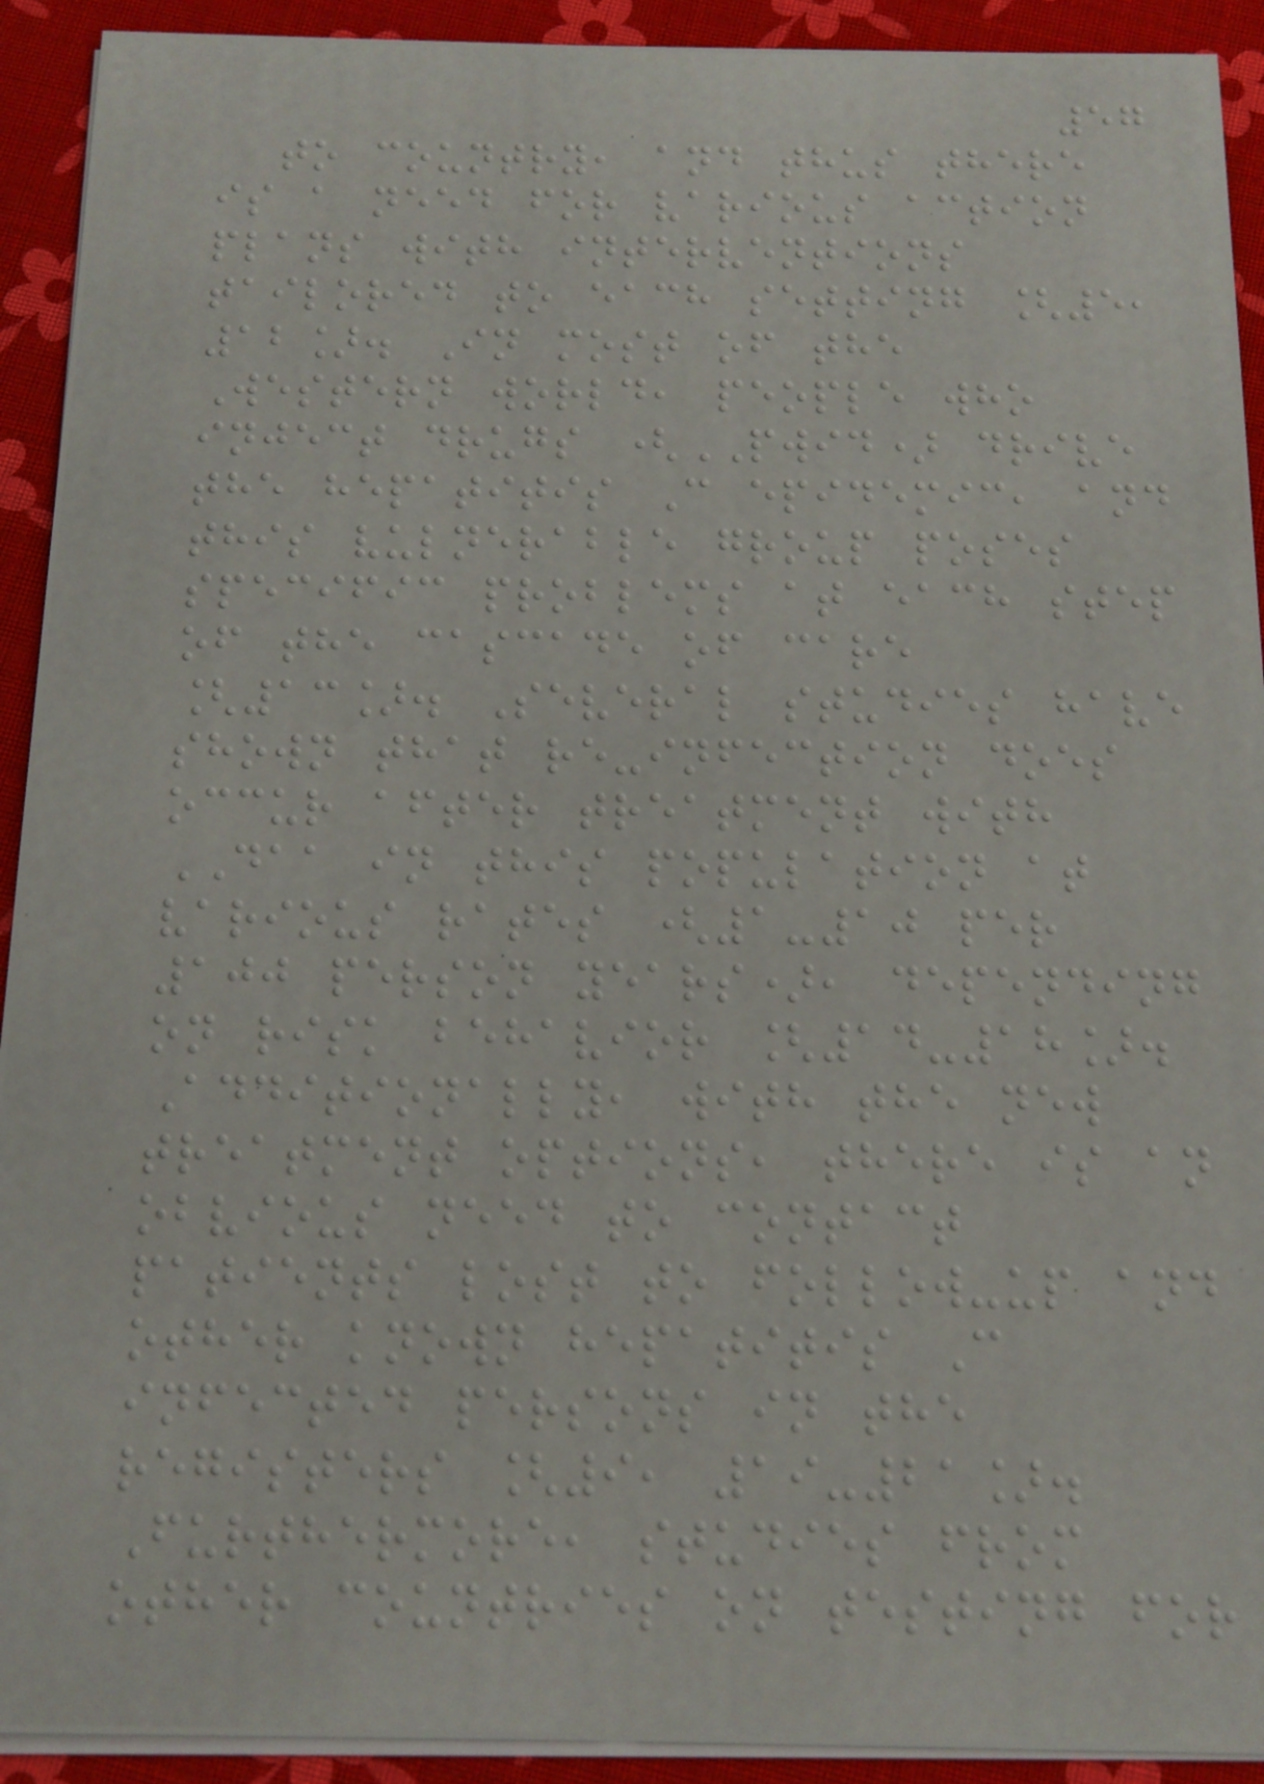57
to country, and thus there
is a need for various action
plans with interventions
tailored to each setting [5,
12]. In most of the
Western world, people who
inject drugs (PWID) drive
the hepatitis C epidemic, and
this vulnerable group poses
specific problems at each step
of the cascade of care
[13]. Several studies have
shown that re-infection does
occur after treatment with
DAA in this population at
various rates (1-10 per
100 person years), depending
on risk behavior [14-18].
Additionally, with the new
treatment options, there is an
obvious need to contact
patients lost to follow-up and
other known hepatitis C
infected persons in the
registers [9, 19-21].
Furthermore, studies from
other countries on testing for
